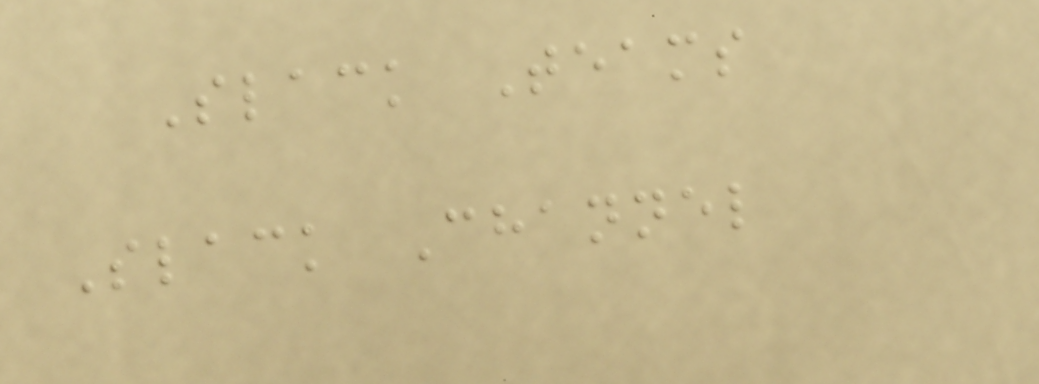Slack Teams
Slack Channel
